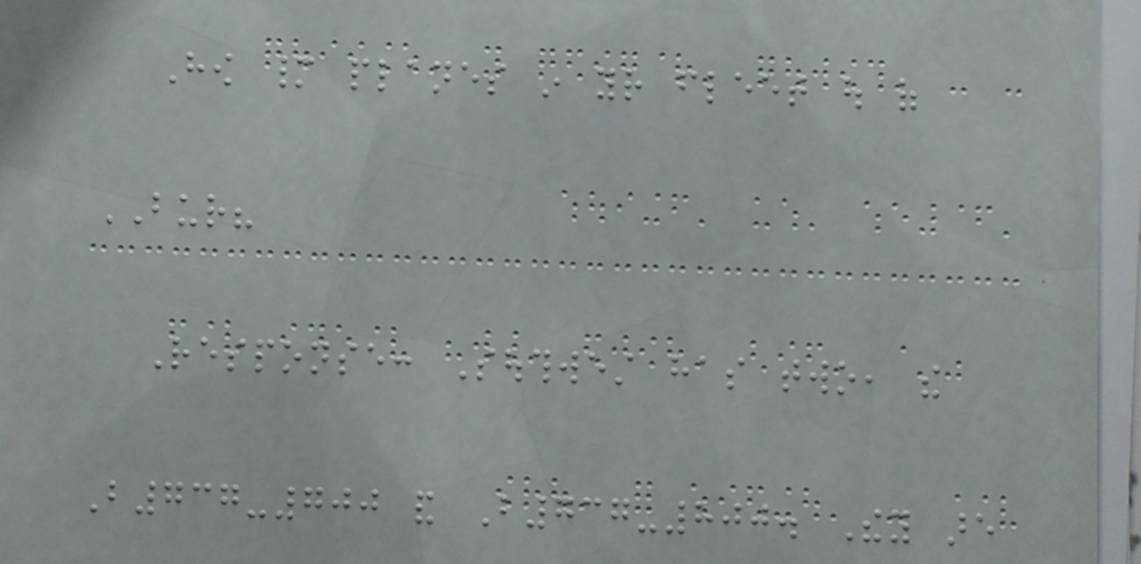How many planes in your fleet out of
BUR?
Response: Southwest has two, the
B737-700 and B737-800. They are
